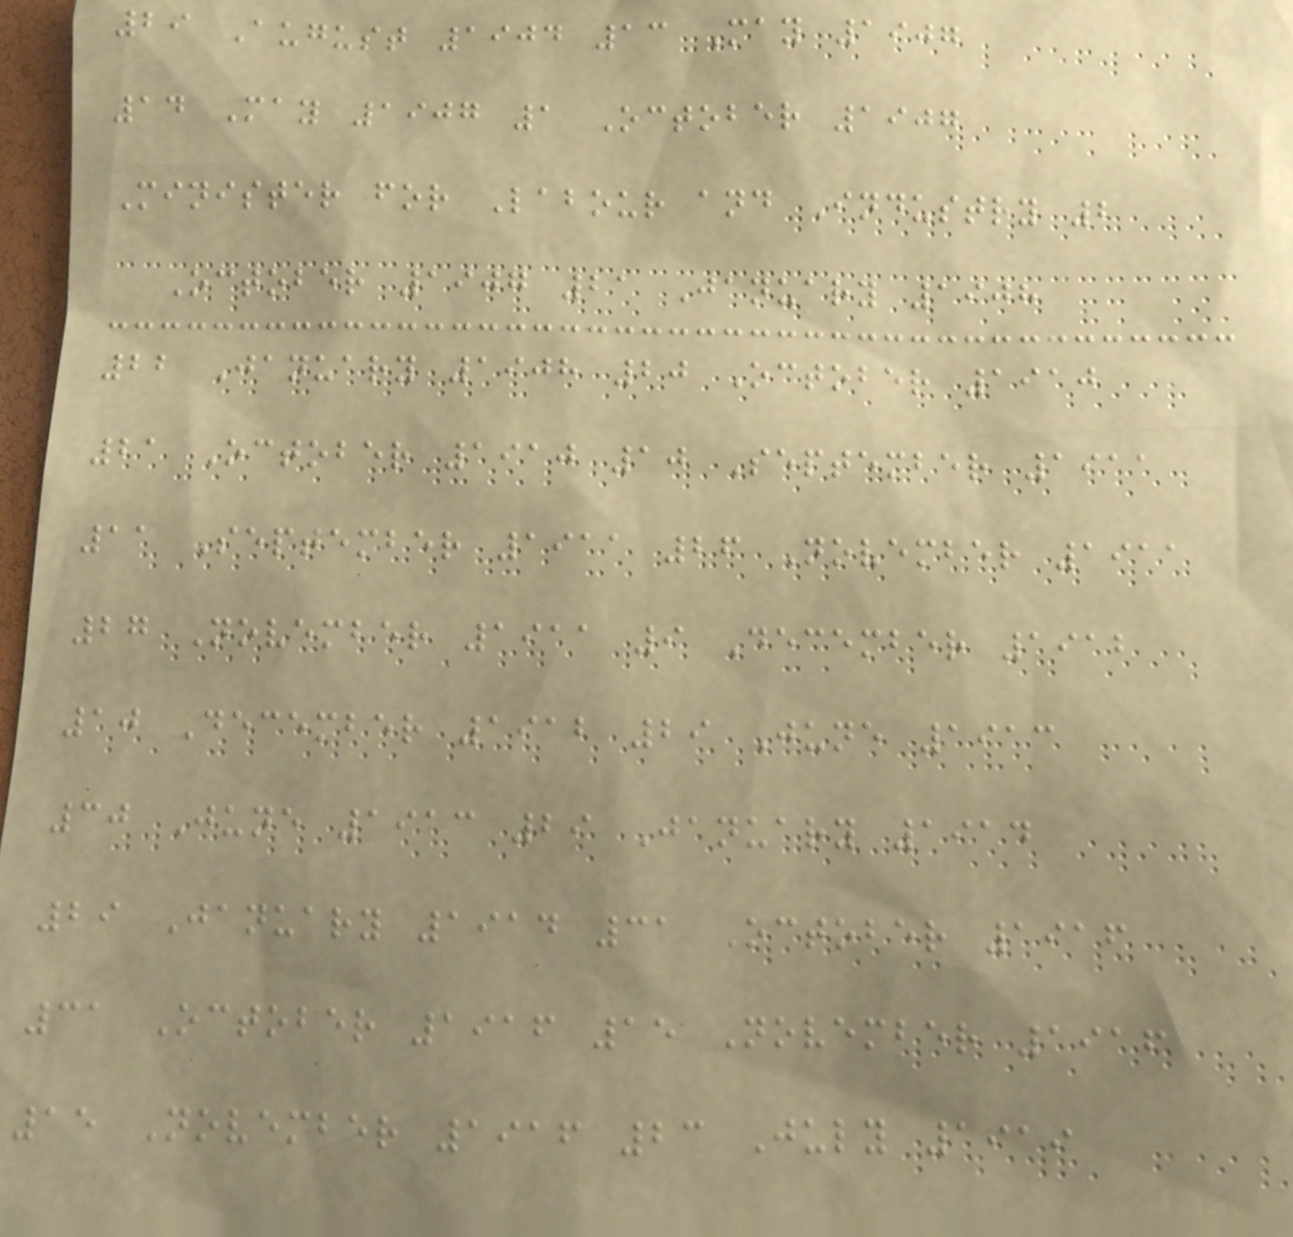29 August 1904 13 May 1907
14 May 1907 1 October 1907
Minister for Labour and Industry 2
October 1907 21 January 1908
22 January 1908 20 October 1910
21 October 1910 10 September 1911
11 September 1911 26 November 1911
27 November 1911 9 December 1912
10 December 1912 29 June 1913
30 June 1913 29 January 1914
29 January 1914 31 October 1916
31 October 1916 15 November 1916
15 November 1916 23 July 1919
